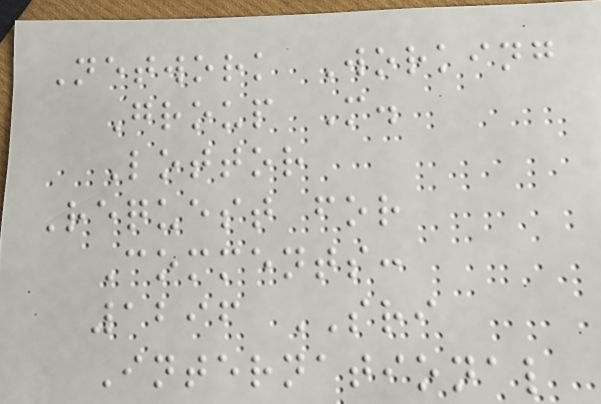Network Working
Group M.
Lottor
Request for
Comments:
1296 SRI
International
